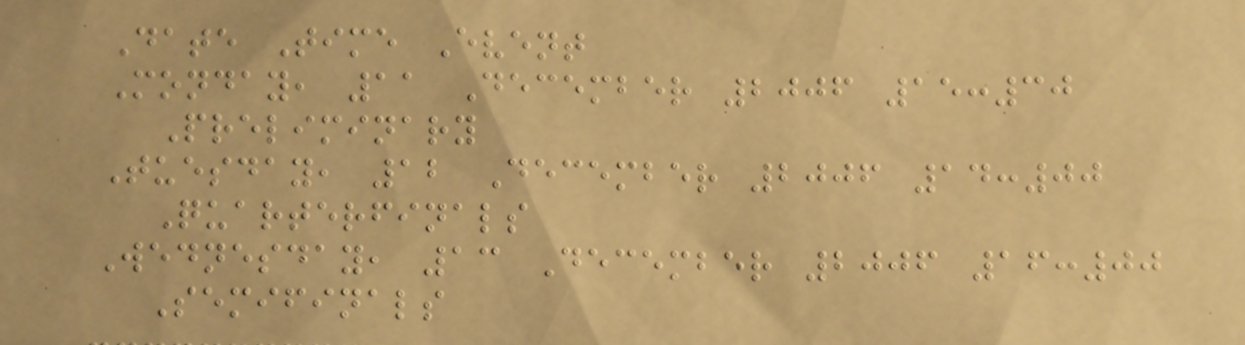Date Time Event
Monday, 11 December 2006 15:30
Preliminary
Tuesday, 12 December 2006 14:00
Quarterfinals
Wednesday, 13 December 2006 16:00
Semifinals
